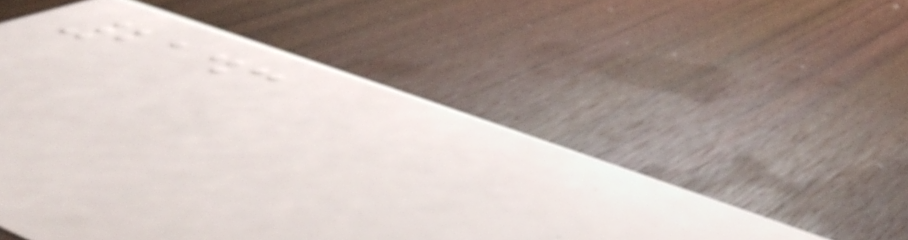2143
